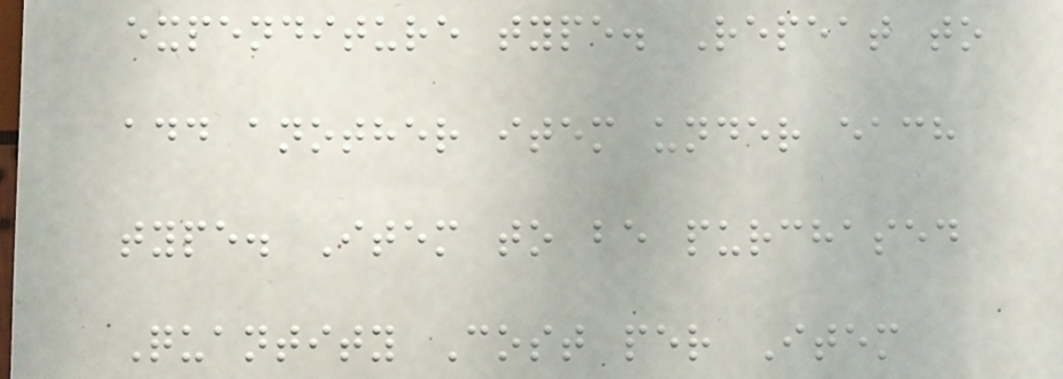expenditure type. Repeat to
add another item under each
type. Item to be purchased
Quantity Cost per Item
